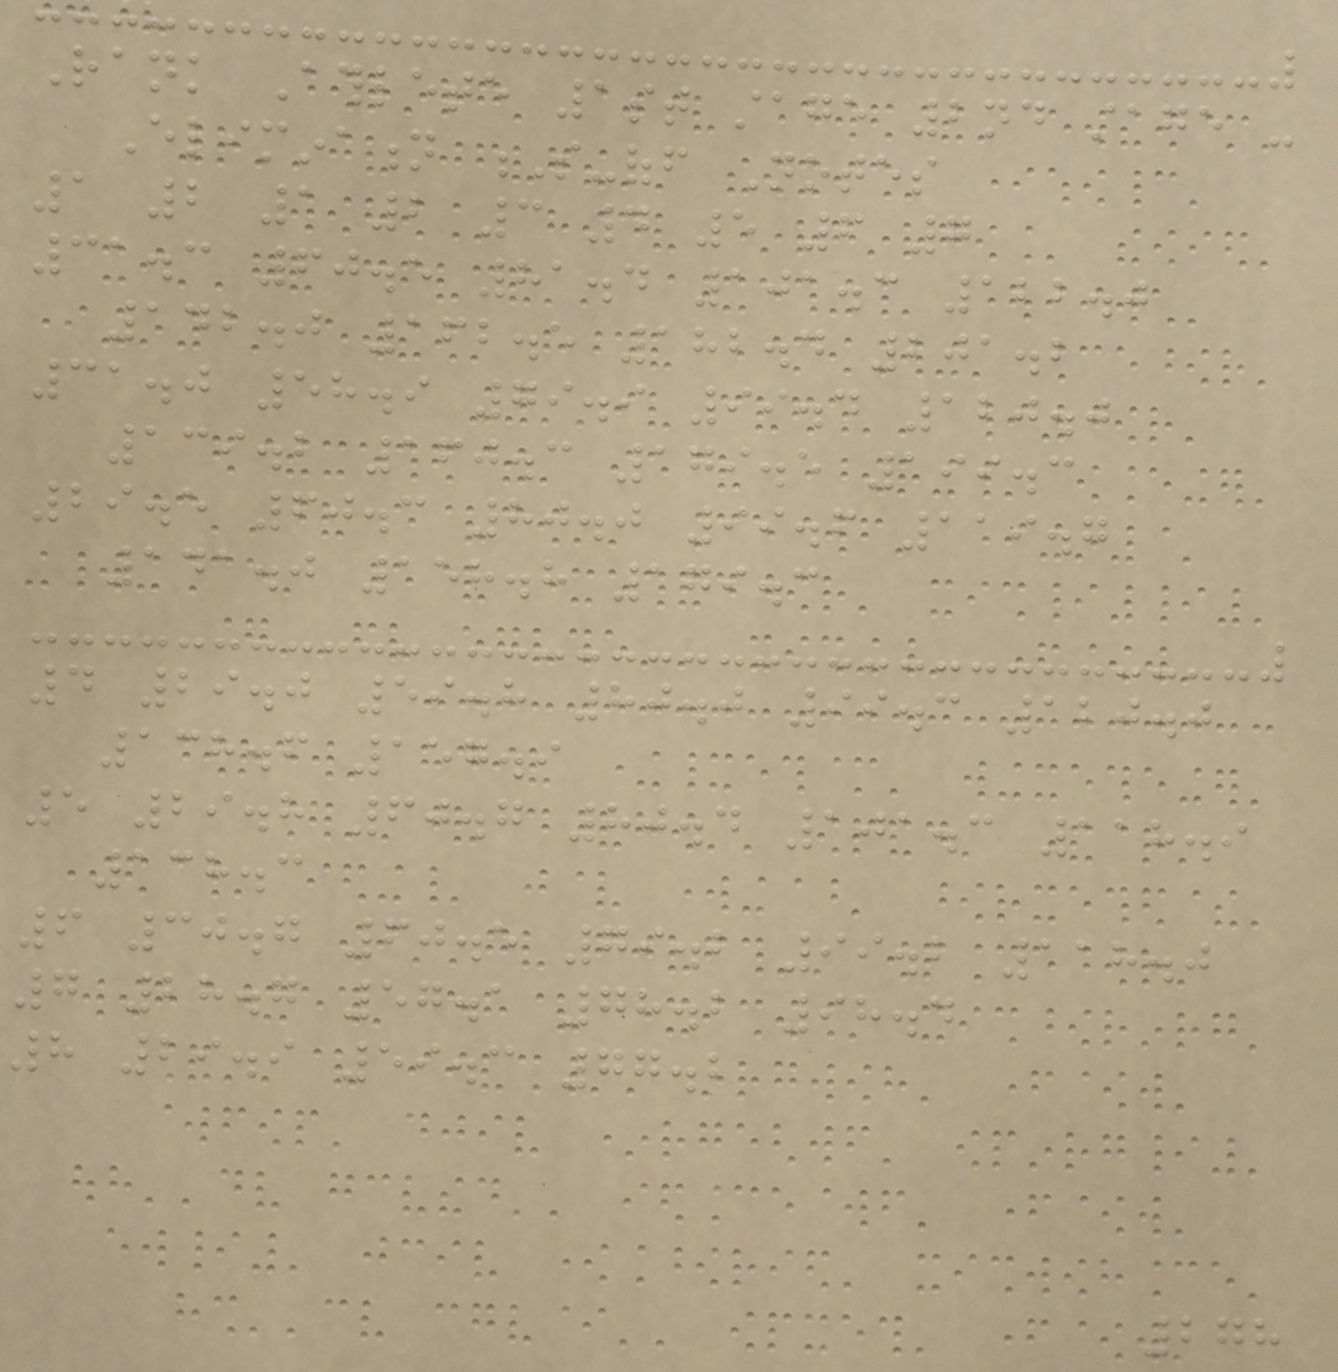Rank Athlete 1st stage 2nd stage -
Elimination S-off Notes
1 2 1 2 3 4 5 6 7
31.3 60.5 81.4 101.3 122.0
142.0 162.5 182.4 201.2
31.0 58.9 79.9 99.4 120.0
139.2 160.3 179.5 199.3
29.5 60.3 80.0 99.6 119.7
141.0 158.8 179.3
4 29.0 59.8 80.0 99.3 120.0
138.6 157.9
5 29.8 60.7 80.4 101.3 118.9
138.3
6 30.7 60.5 79.2 99.2 118.0
7 28.7 57.1 78.2 98.4
8 29.9 59.3 77.2
278
